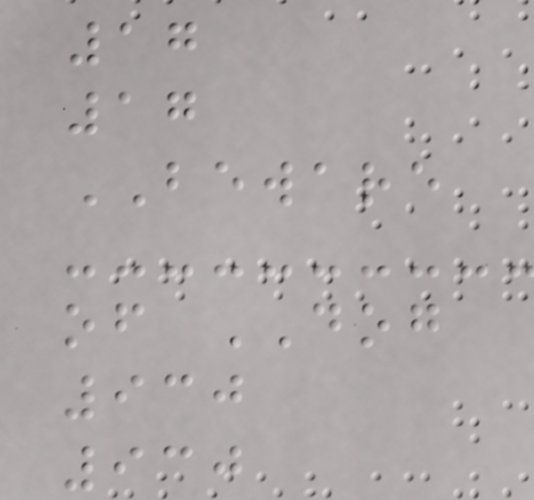17
17
BEWARE
of DOG
930
930
